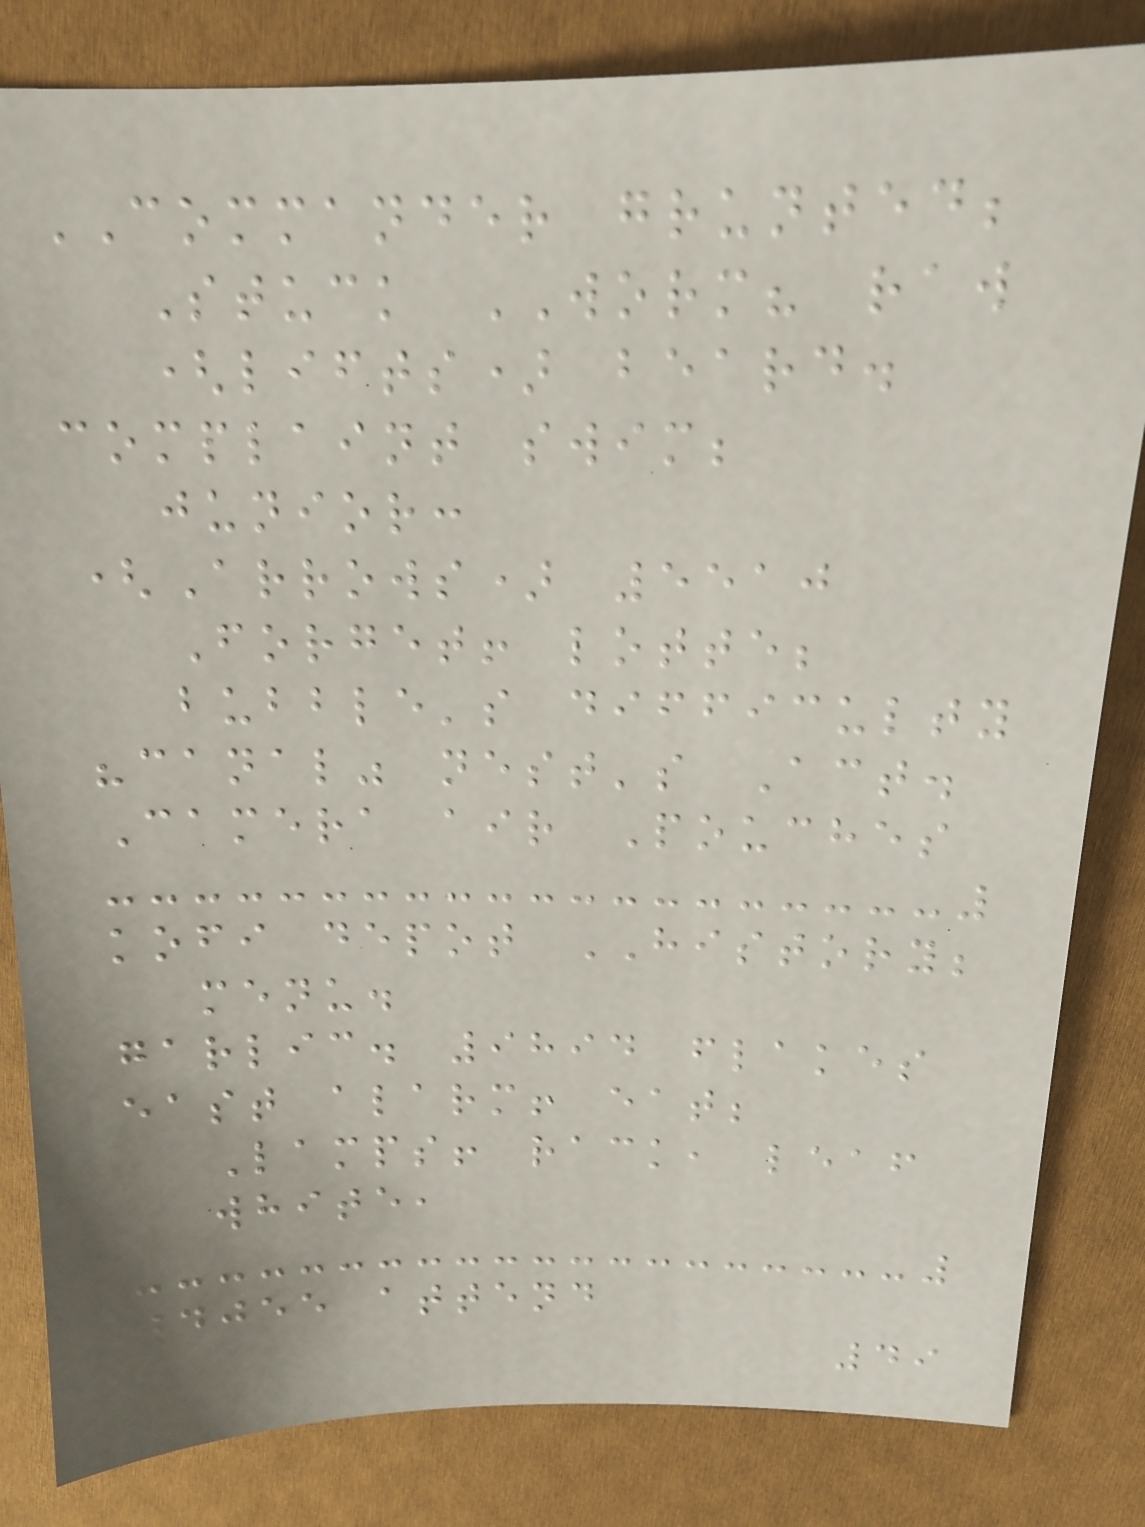COMMANDER grunted;
Stuck WORM? raw
(lifts) beard.
complaint swim;
junior:
(Arrows) 5510
Forget! lotte;
bubble's difficulty
"canal" nest's Act.
Camera air Pouches
kofi depot HISTORY;
menu.
garlic. 9894 flakes
east alarm! eat;
Lamps! rack, leaf
white,
4055 attend
49
